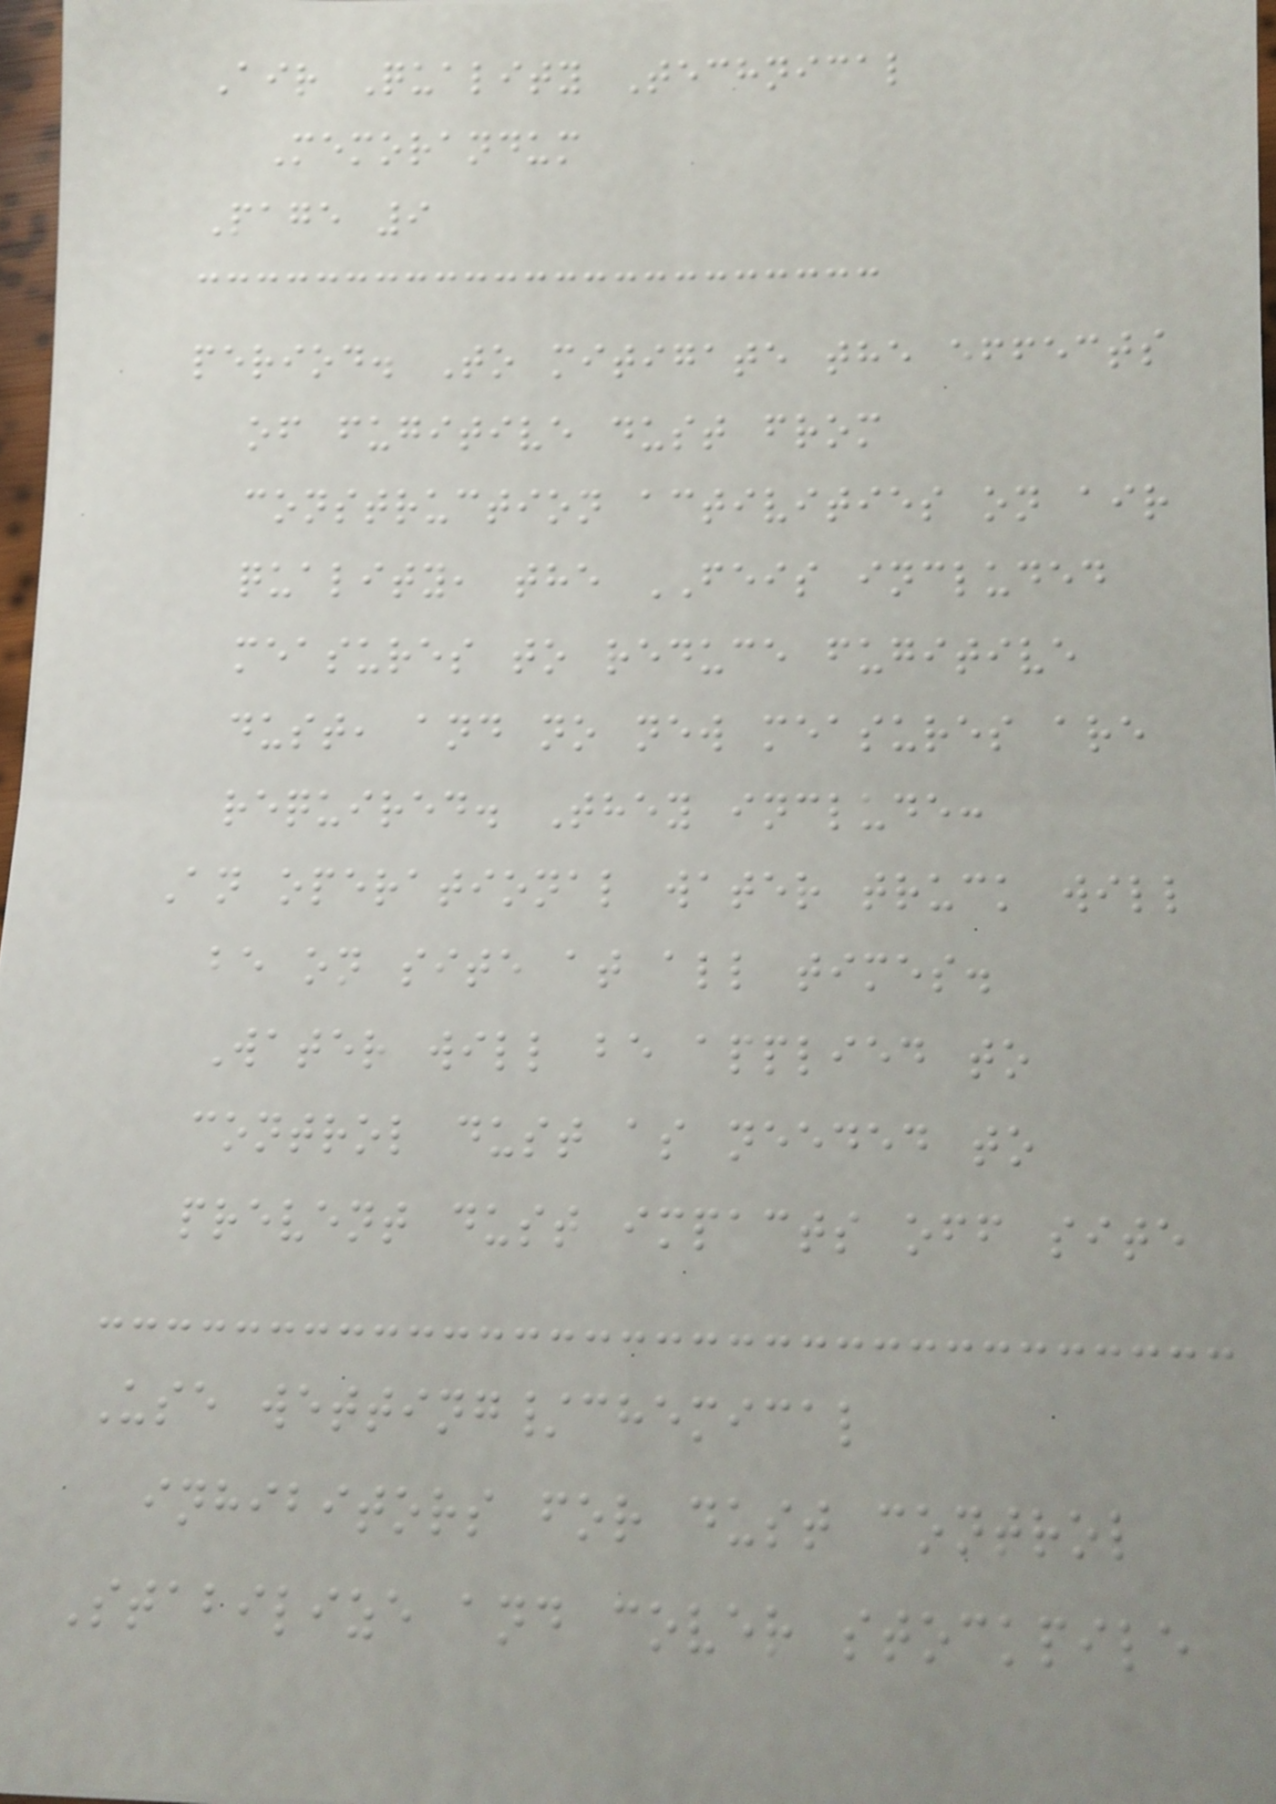Air Quality Technical
Memorandum
Page 9
period. To mitigate the effects
of fugitive dust from
construction activities on air
quality, the FEIS included
measures to reduce fugitive
dust, and no new measures are
required. They include:
An operational water truck will
be on site at all times.
Water will be applied to
control dust as needed to
prevent dust impacts off site
Use wetting/chemical
inhibitors for dust control
Stabilize and cover stockpile
